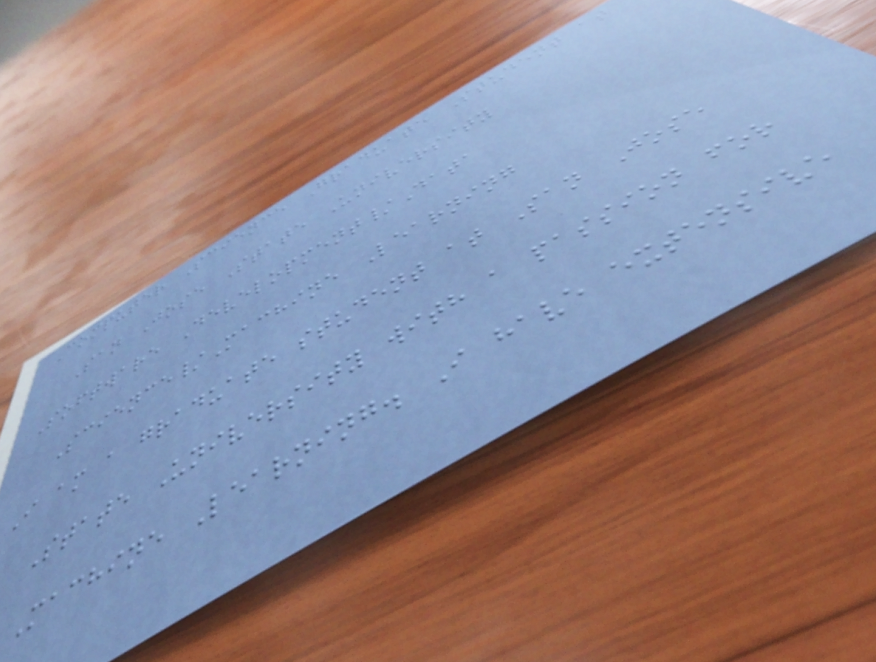Computer Science Graduate Student at
San Jose State University
Software Development/Data
Science/Machine Learning
I am a graduate student at San Jose
State University with a passion for
Machine Learning. I have extensive
